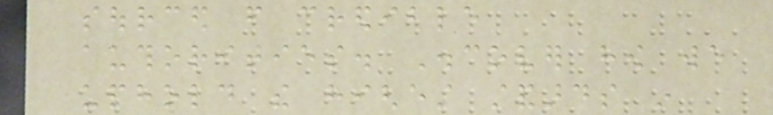sourced from credible
authorities. Discover how we
uphold the highest standards in
